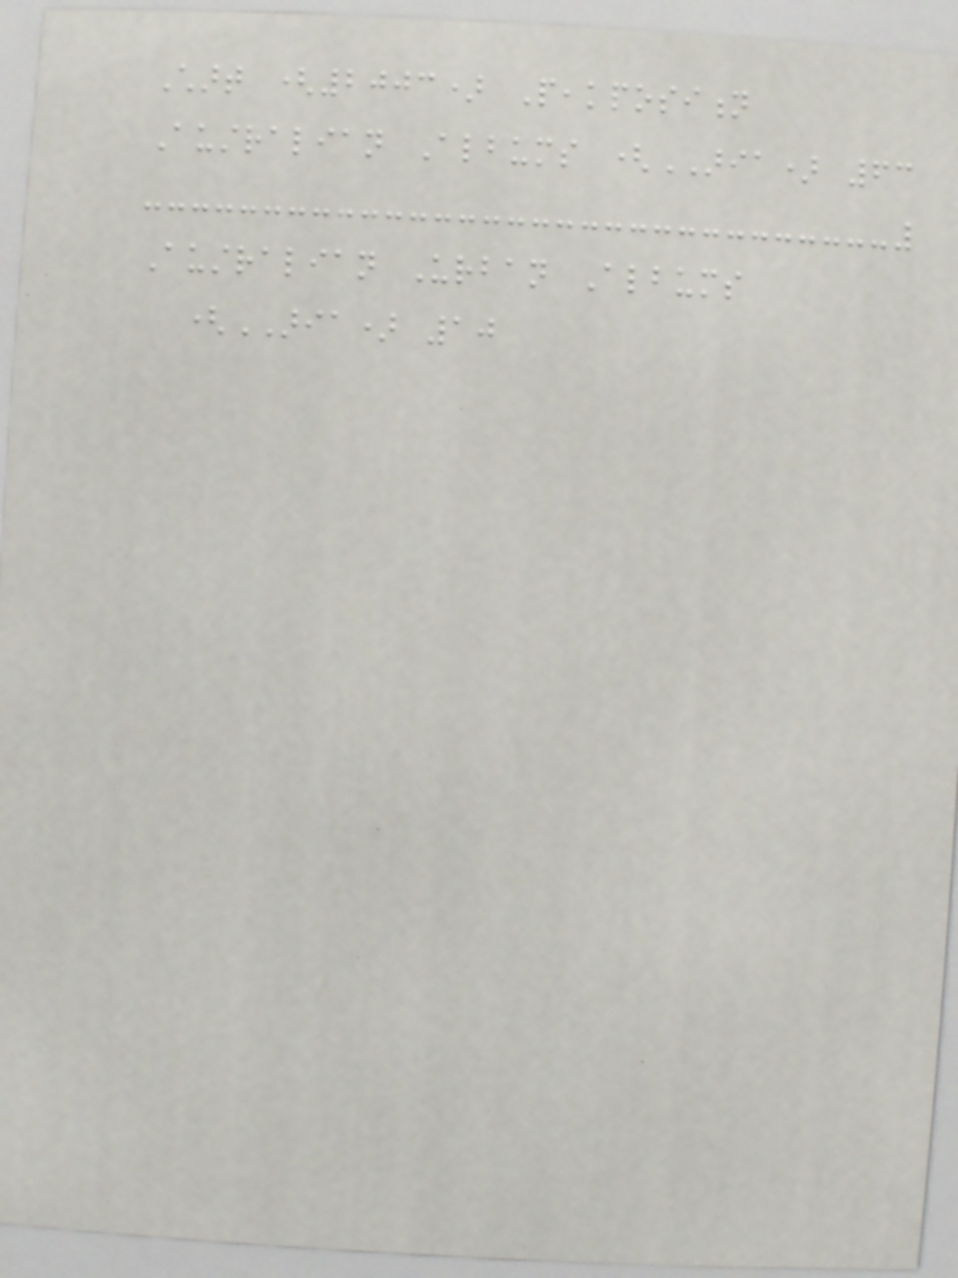Chart (2003) Peakposition
Australian Albums (ARIA) 63
Australian Urban Albums
(ARIA) 10
